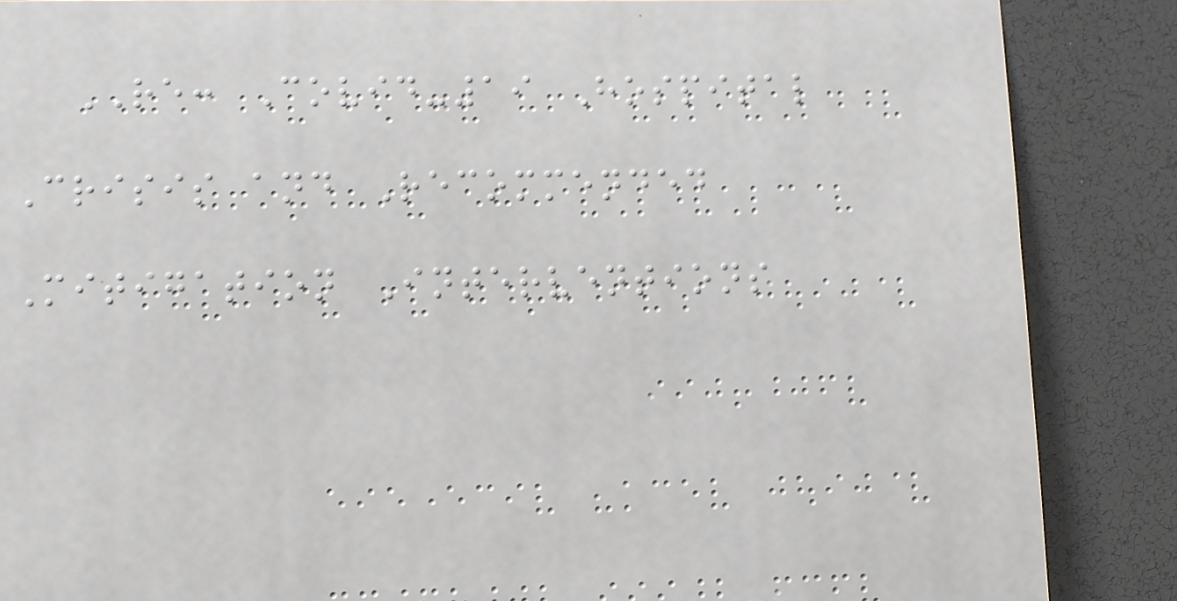RE: Covid-19 Hospital
Crisis and Recommended
Mitigation Interventions
